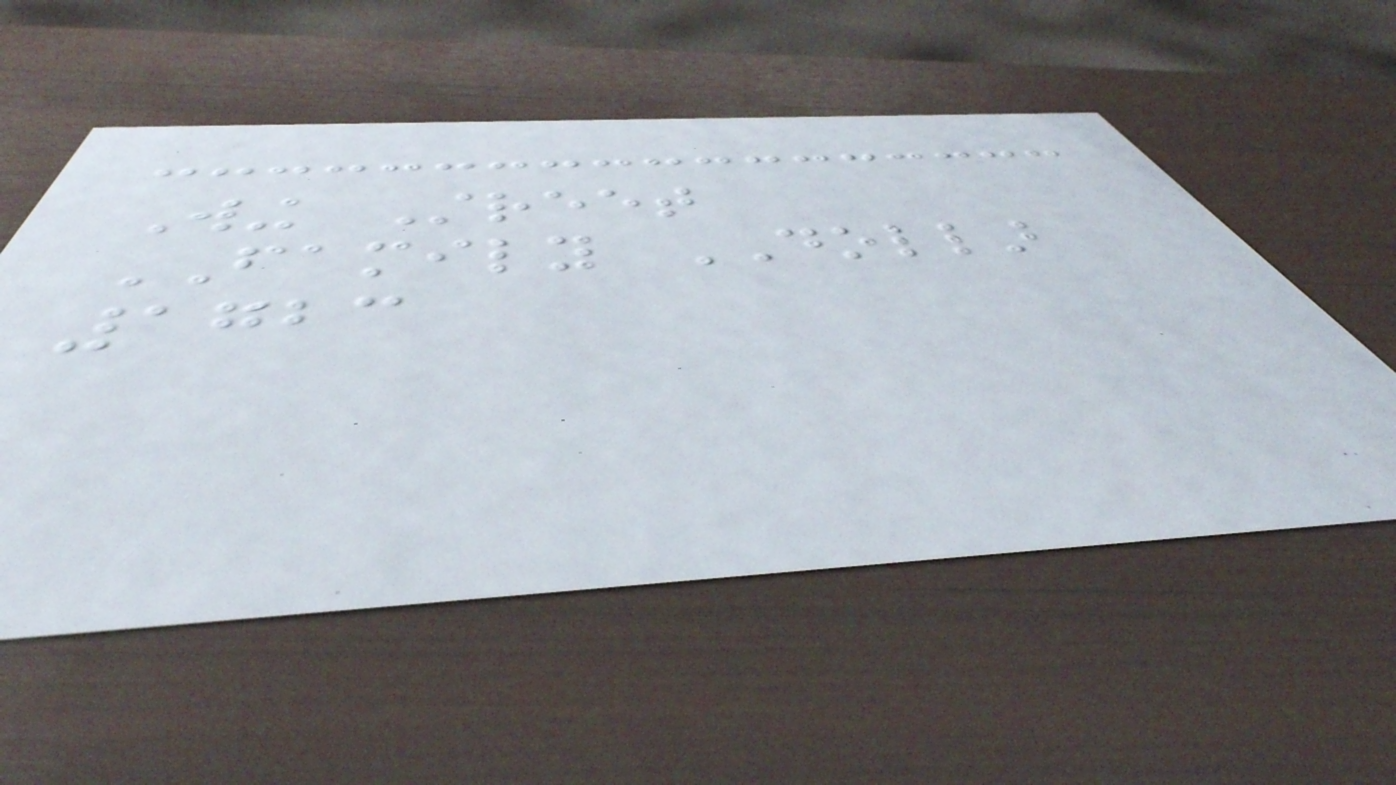Wing Street
FAMILY DOLLAR
1723
